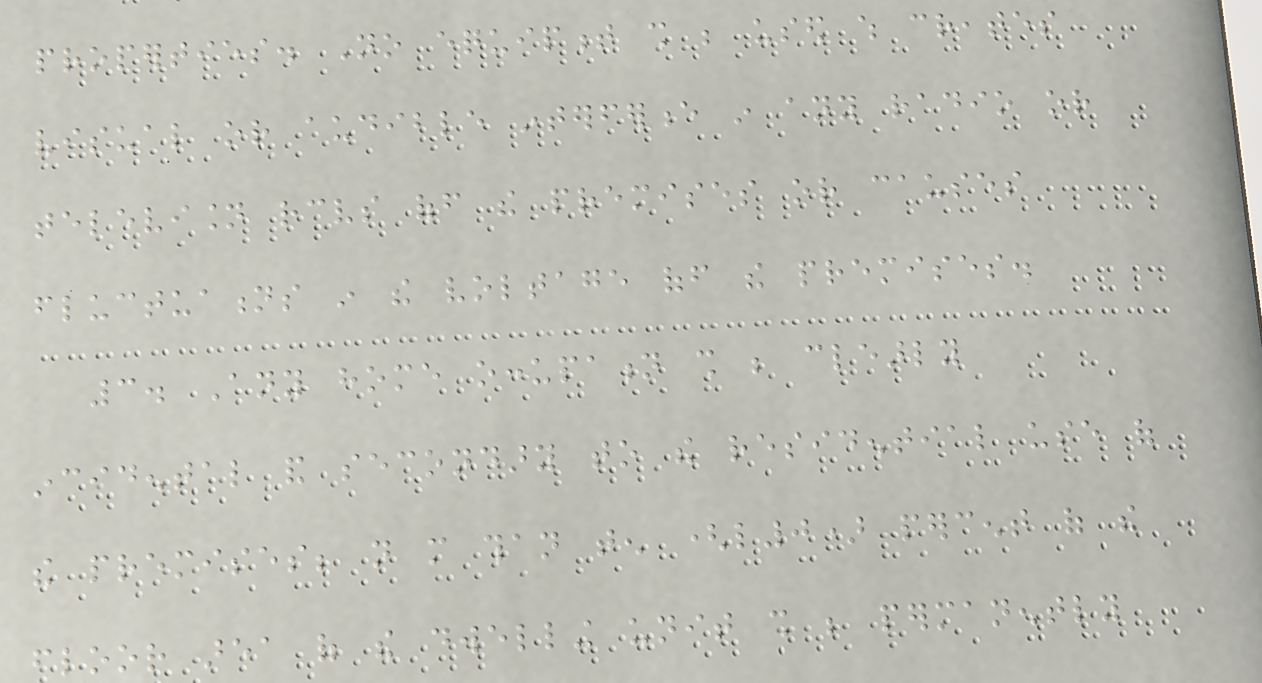properties. No equipment shall be used which creates
visual or audible interference in any radio or
television receives off the premises or causes
fluctuations in the voltage off the premises.
3. Any home occupation shall be clearly
incidental and secondary to the residential use of
the premises; not more than ten (l0) percent of the
floor area of the dwelling unit shall be permanently
